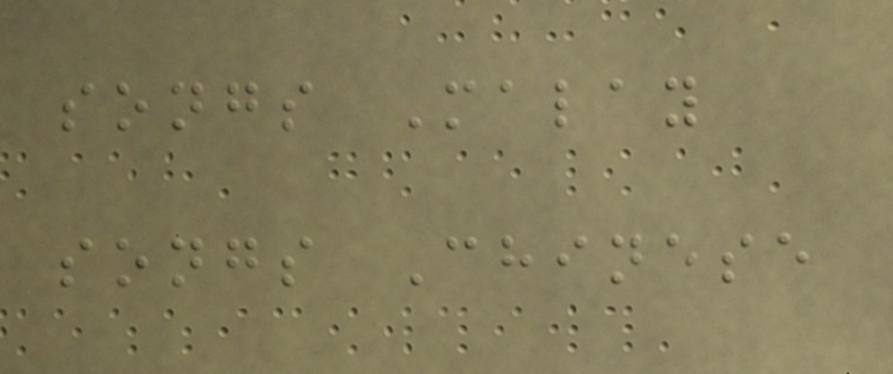songs Malay
songs Chinese
